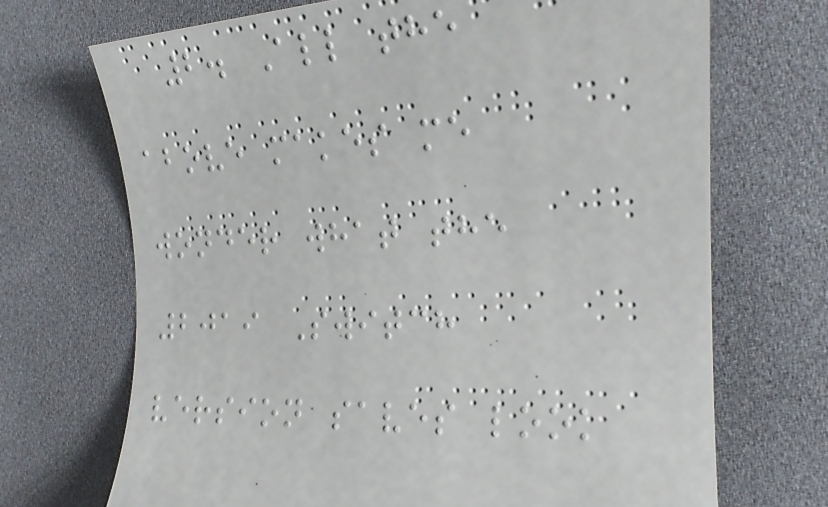2. All the
above makes me
wonder what the
2019 Switch
version saves look
